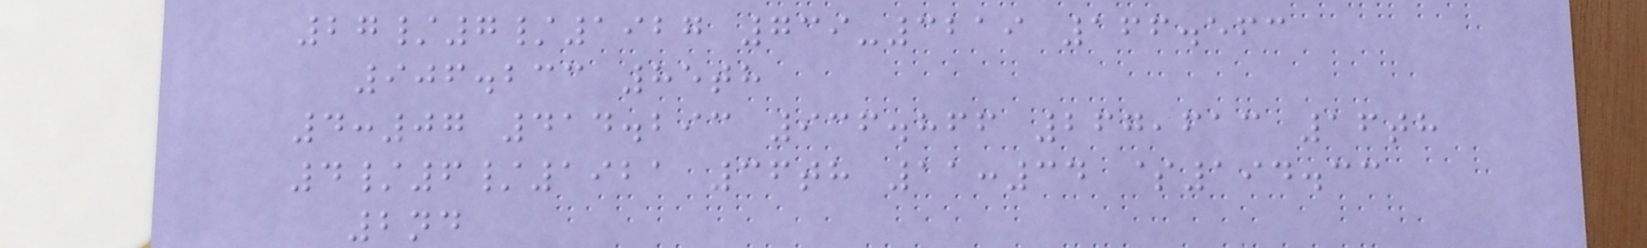27/7/1927 739-3219 166.563
906.233 85th
4:07 414.293 936.866 267,613 16th
4/6/1921 36th 11:34 $194.33
2nd
